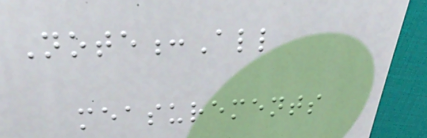Note:All
measurements
